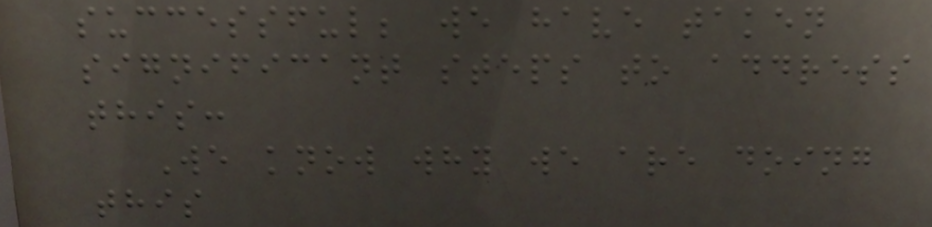successful; we have taken
significant steps to address
this:
We know why we are doing
this
